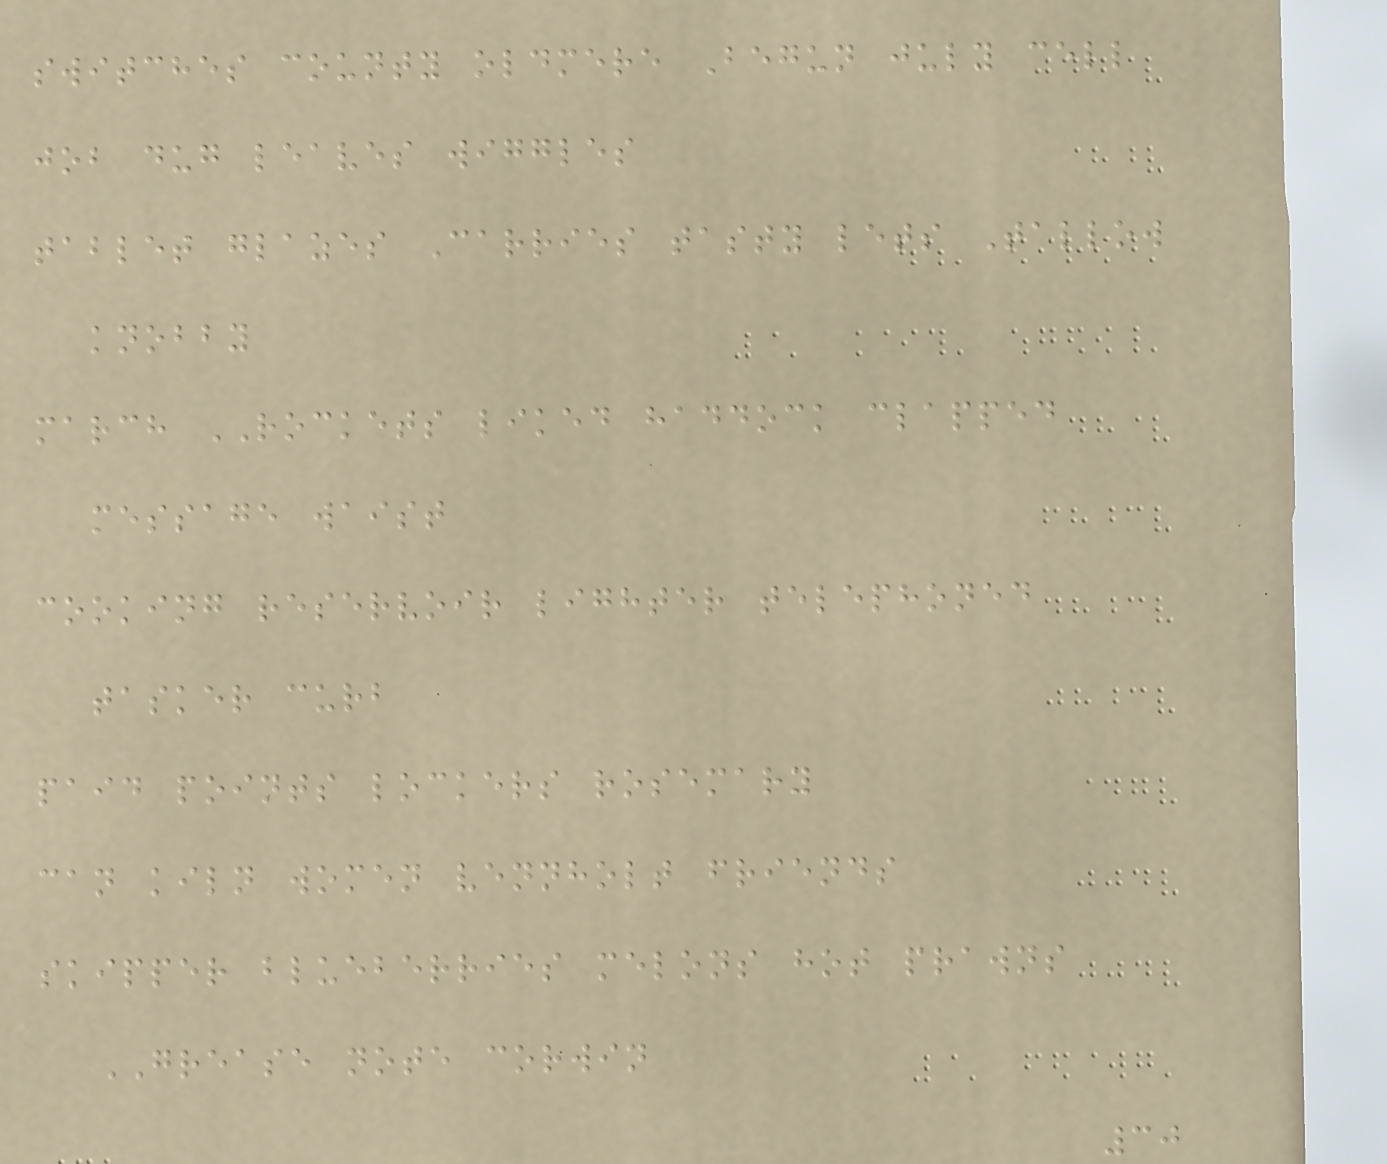switches county oldmere Begun july cell
job dug leaves wiggles
tablet glazes Carries tasty lets Tallow
knobby
march ROCKETS liked haddock clapped
message waist
cooking reservoir lighter telephoned
tasker curb
paid points lockers rosemary
can kiln women vennholt friends
skipper blueberries melons hot prawns
GREASE note corwin
30
